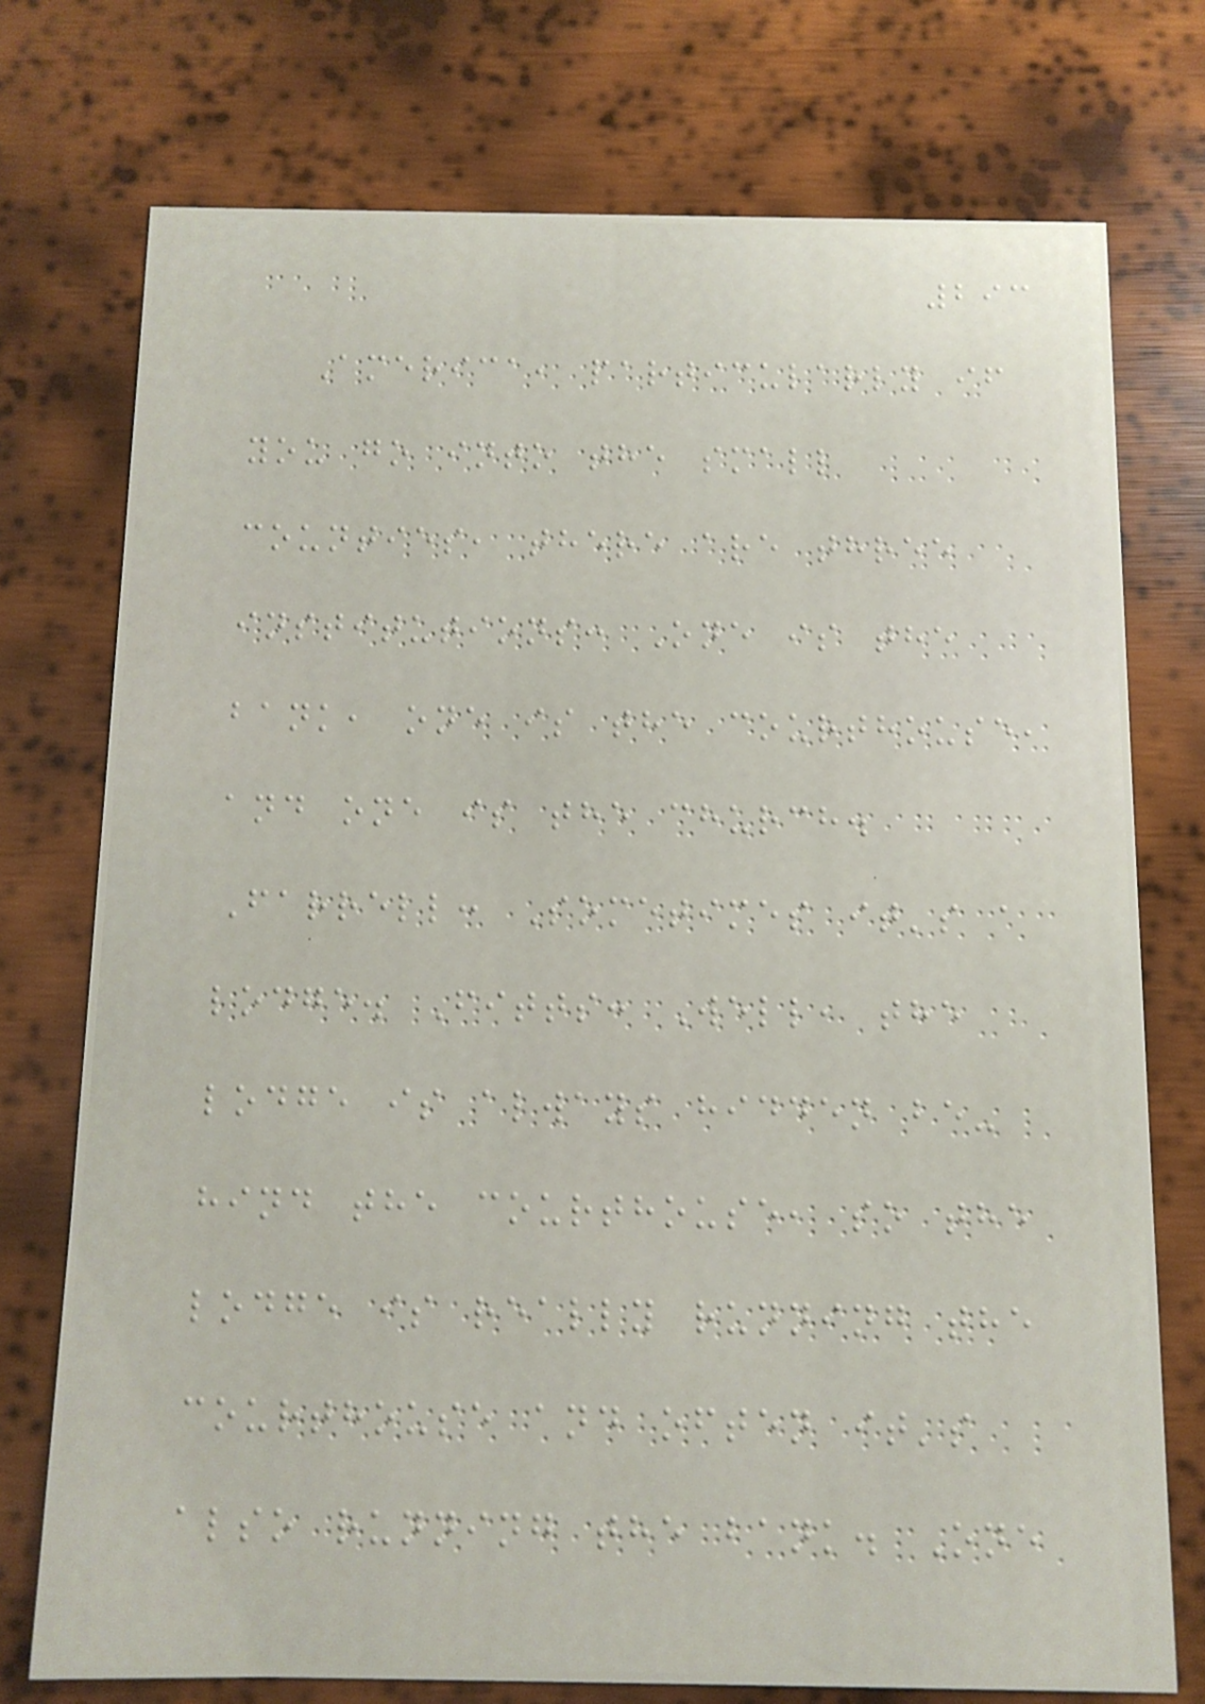293
America, particularly if
you go into the small
counties, there are three
institutions: One is the
bank, one is the courthouse,
and one is the church.
Farrell: Sometimes it's a
lodge. Fitts: Well, the
lodge is always hidden be-
hind the courthouse, so the
lodge is really running the
courthouse and often it's
also running the bank. One
